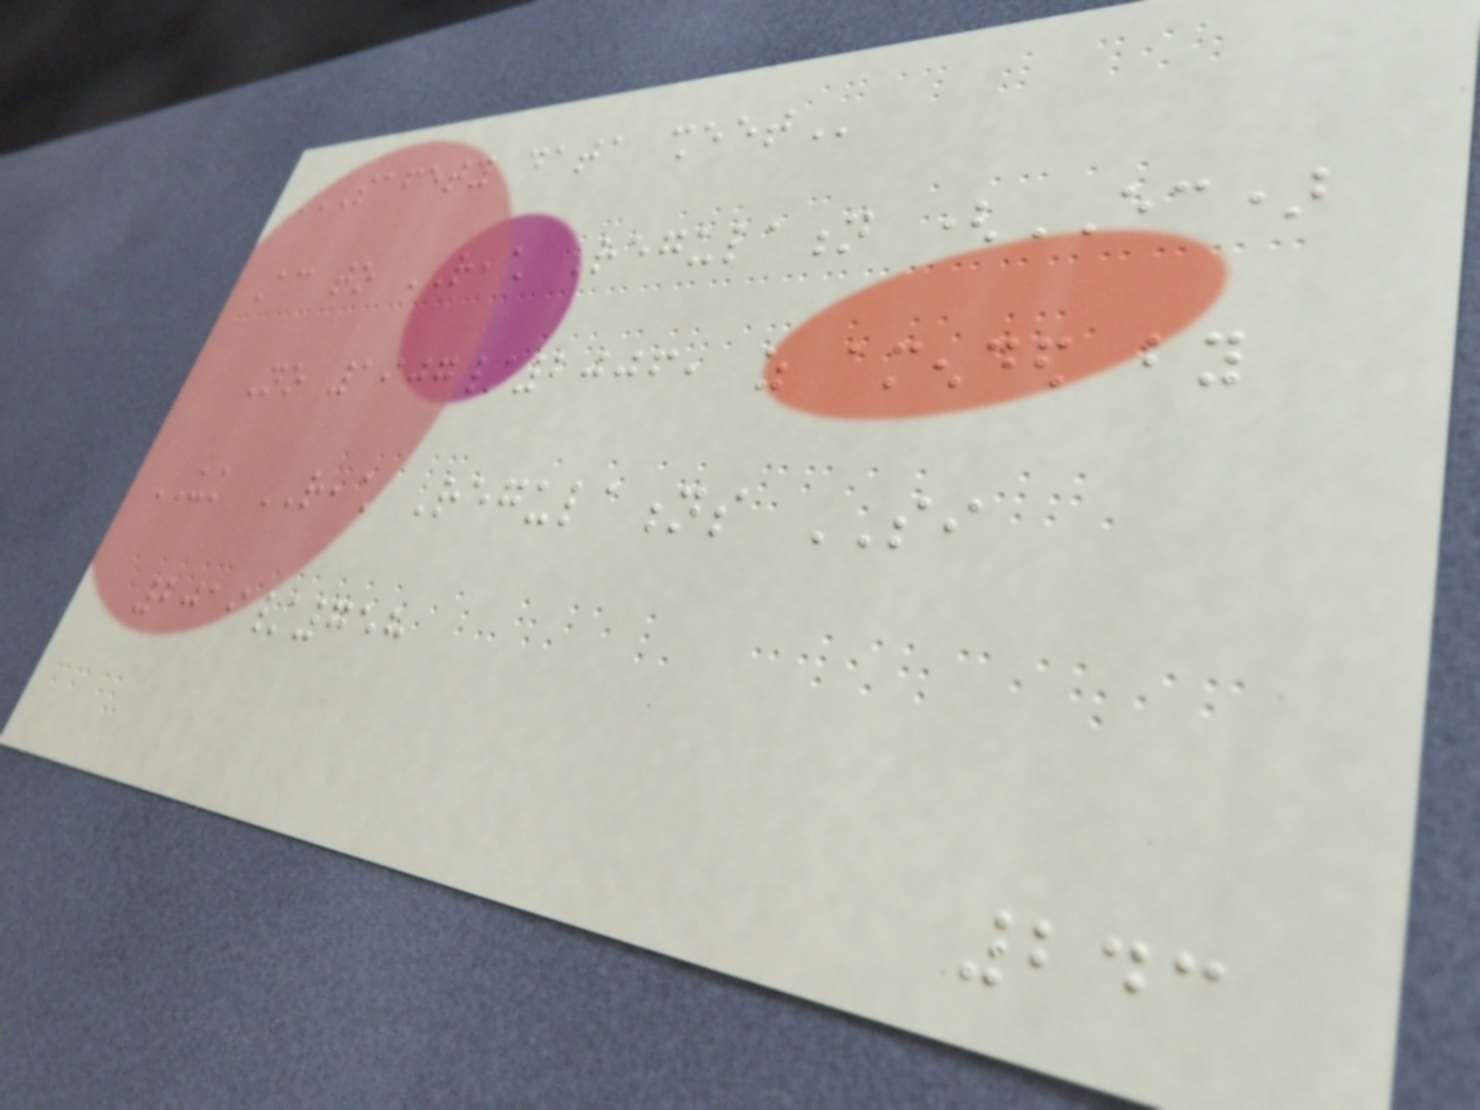SAFETY DATA SHEET
According to REACH Regulation (EC)
No 1907/2006, as amended by
UK REACH Regulations SI
2019/758
243
